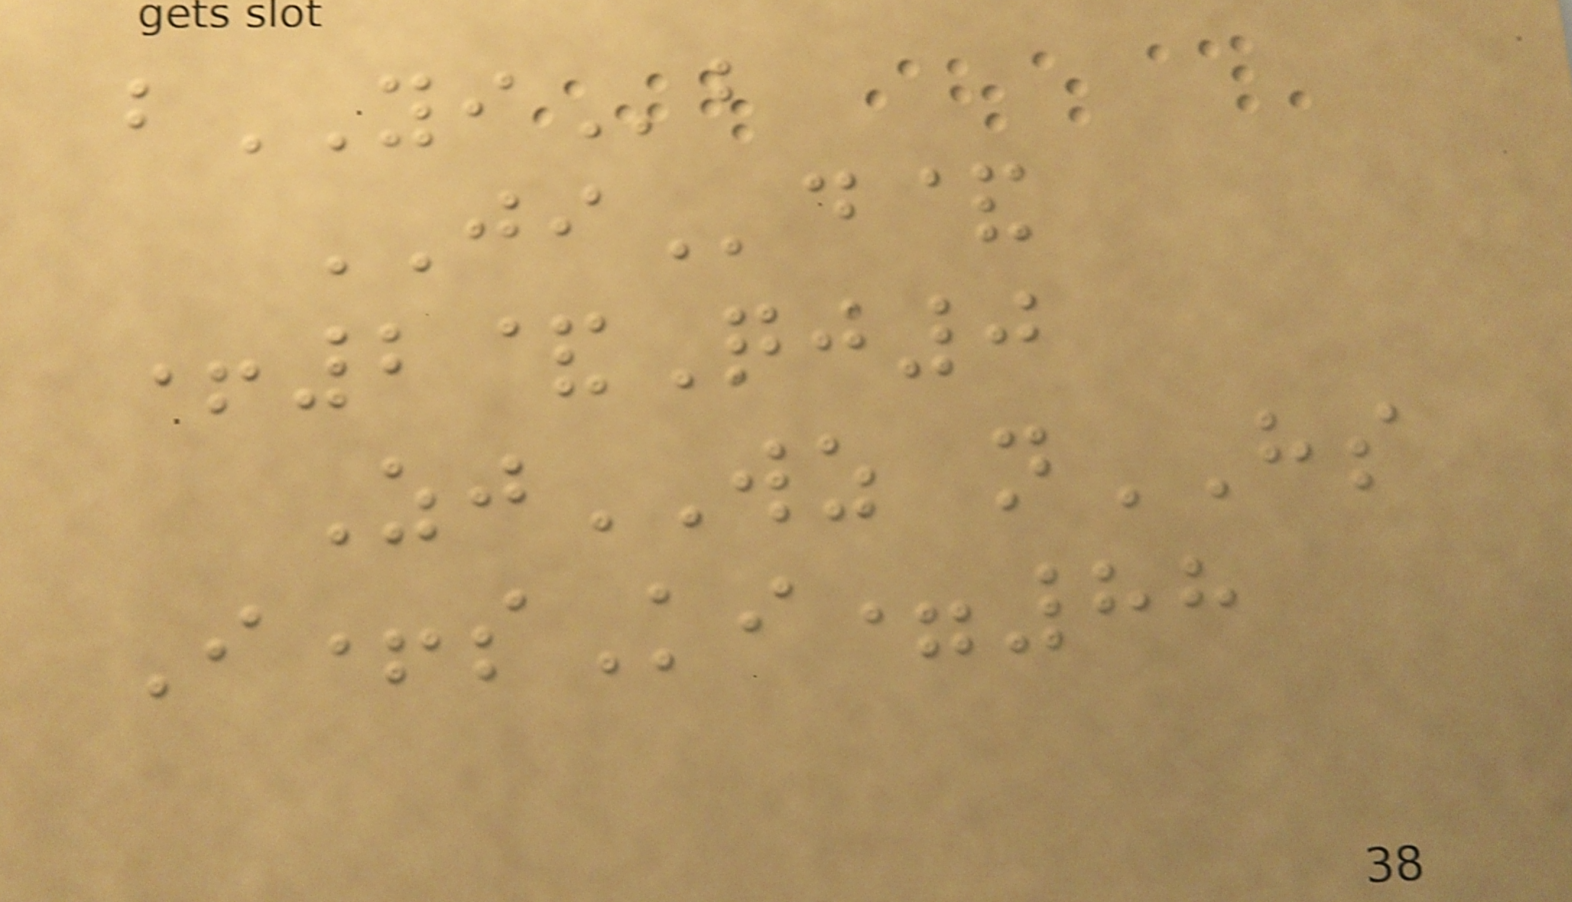bYIb
JId&
+2&Qj0
ZjWZ nHS
I+sKi=88
